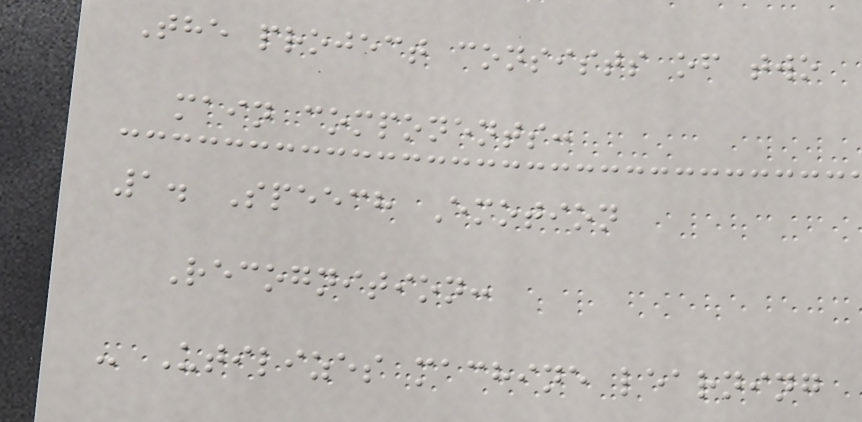The project consists of two
main components:
1. Speech Emotion
Recognition:
- Utilizes machine learning
